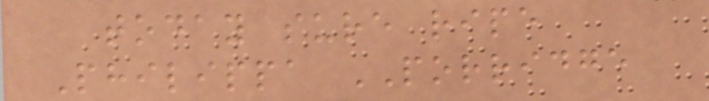today sure ripe
Philippa PORRIDGE
